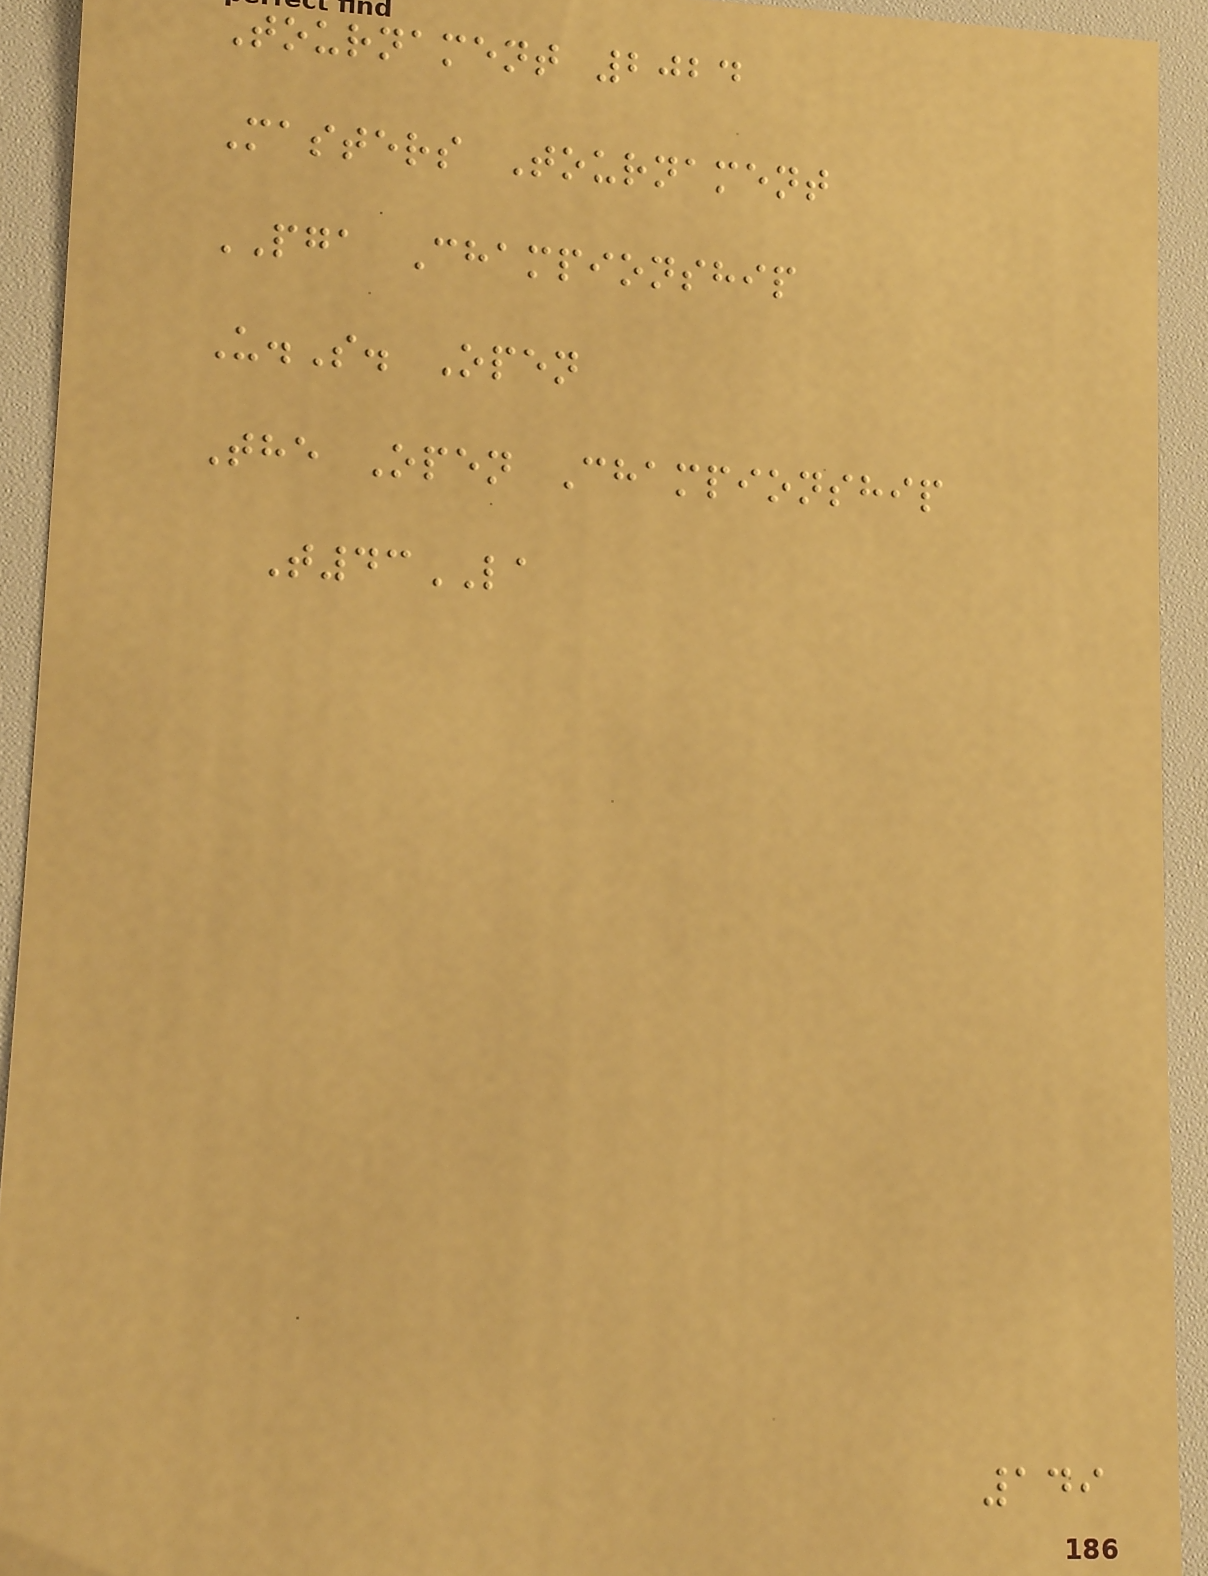Tournament 2024
Masters Tournament
PGA Championship
U.S. Open
The Open Championship
T43LA
149
